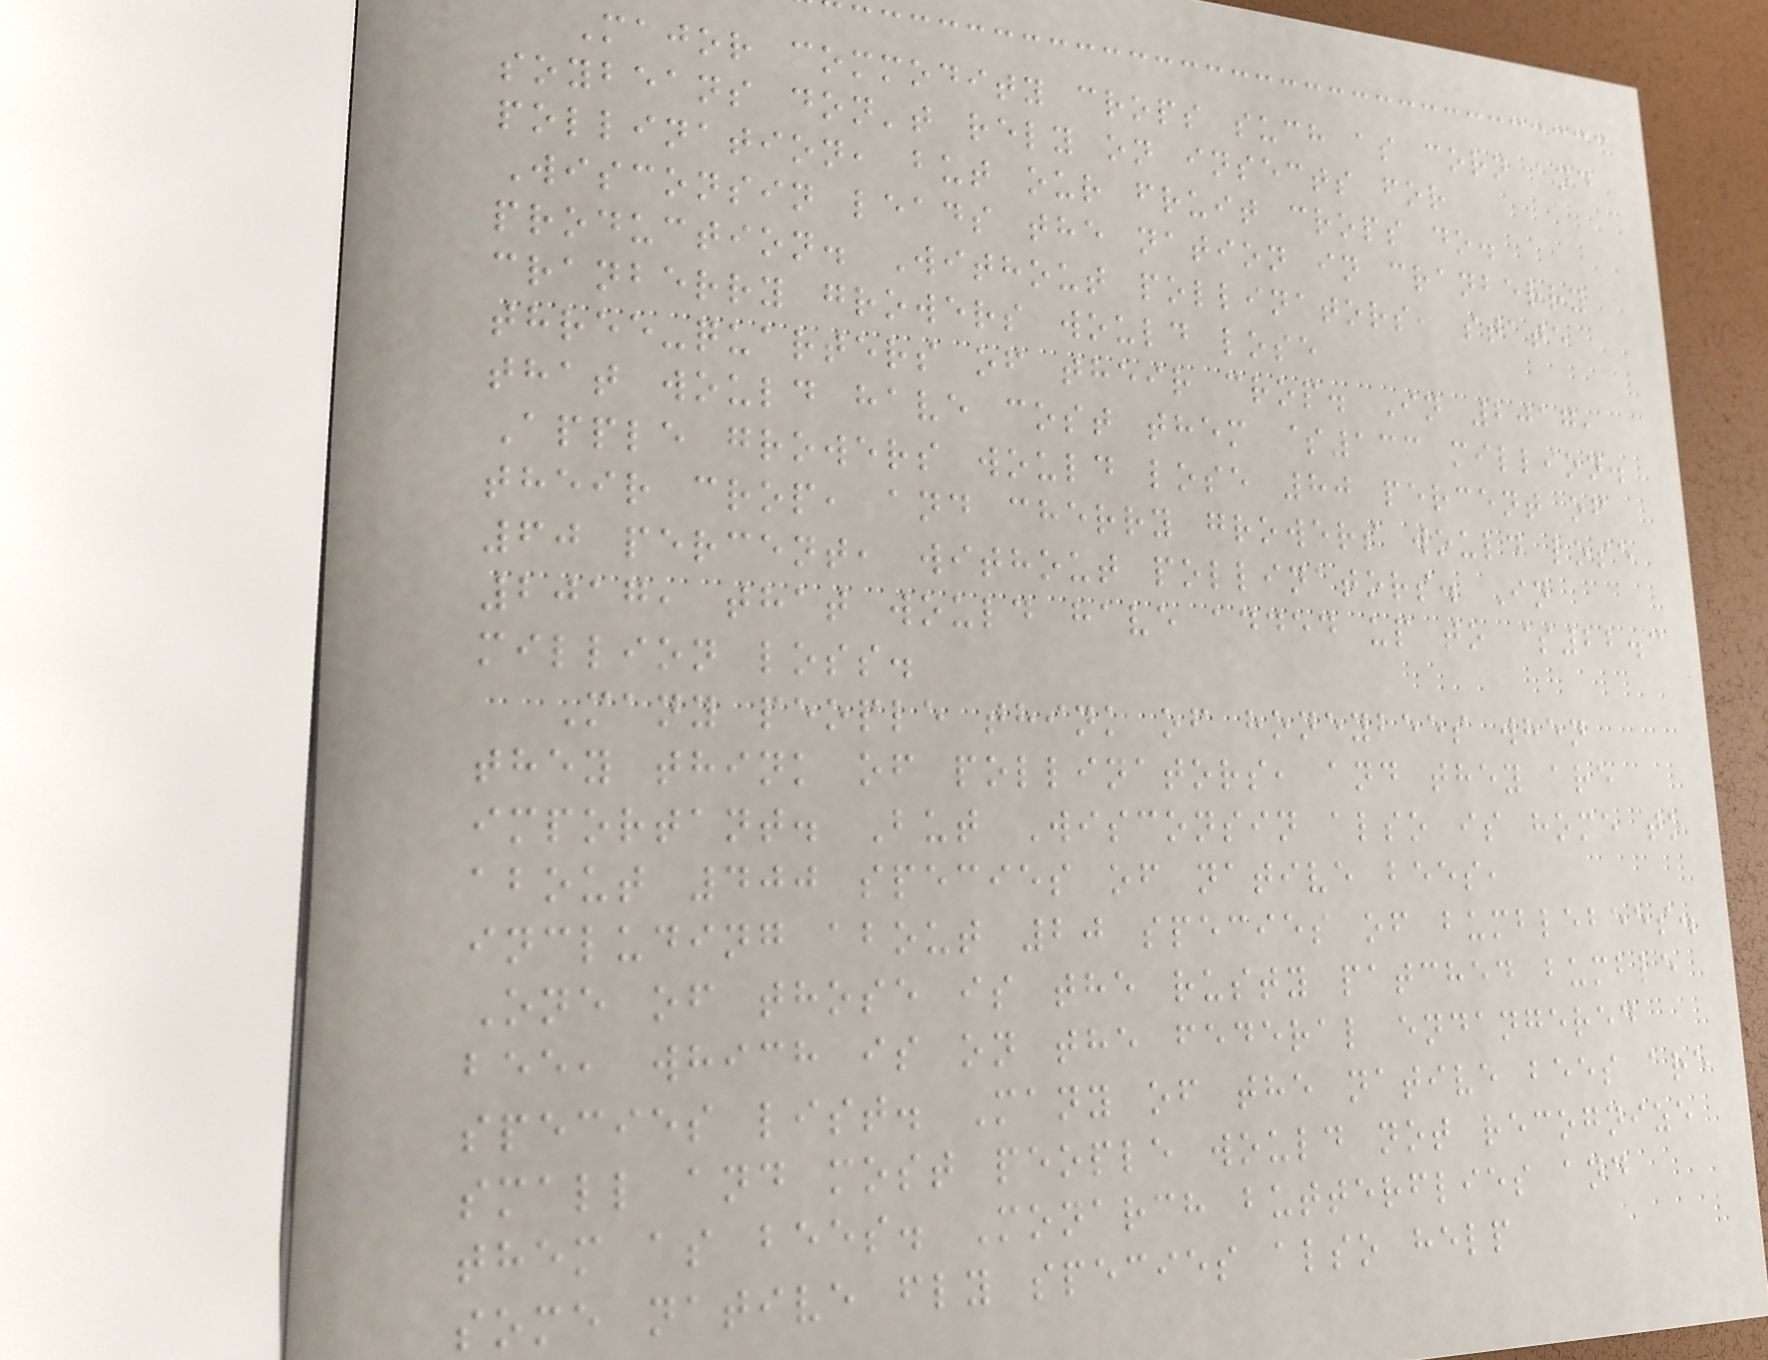Major commodity crops such as corn and
soybeans don't rely on insects for
pollination, but our fruit crops do.
Wisconsin leads the nation in cranberry
production. Without pollinators, state
cranberry growers would lose
three-quarters of their crop. In 2017,
that would have cost them $133 million.
Apple growers would lose 80 percent of
their crop, and cherry growers would lose
60 percent, without pollinators. In
2017, that would have added up to $22.3
million loss.
Many people think of honeybees when
they think of pollinators, and they are
important. But Wisconsin also is home to
about 400 species of native bees,
including about 20 species of bumblebees.
One of those is the rusty patched bumble
bee, which is on the federal endangered
species list. Many of the native bees are
small and most people would not recognize
them as bees. Monarch butterflies and
some native fly species also help
